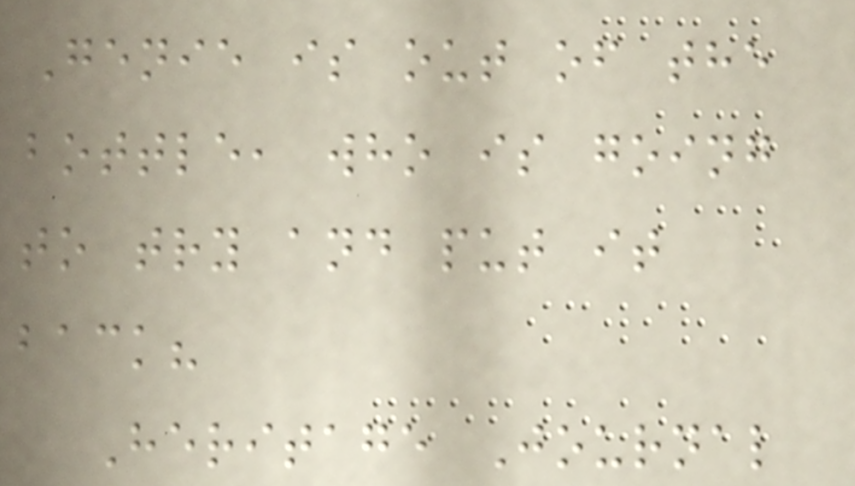Genie is out of the
bottle, who is going
to try and put it
back?
Heritage Journal
